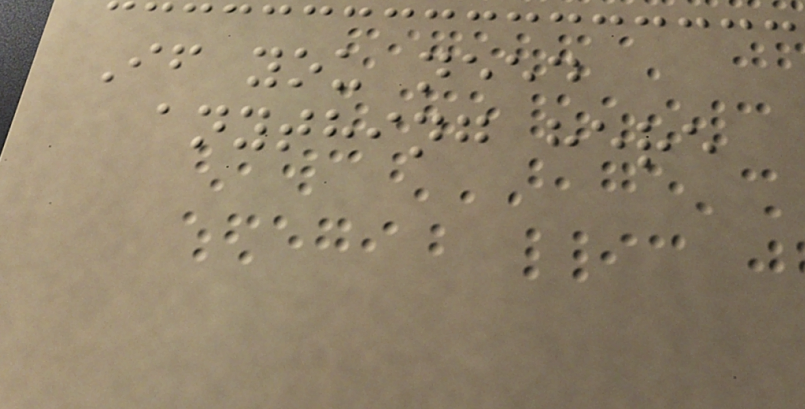If you need
anything here
